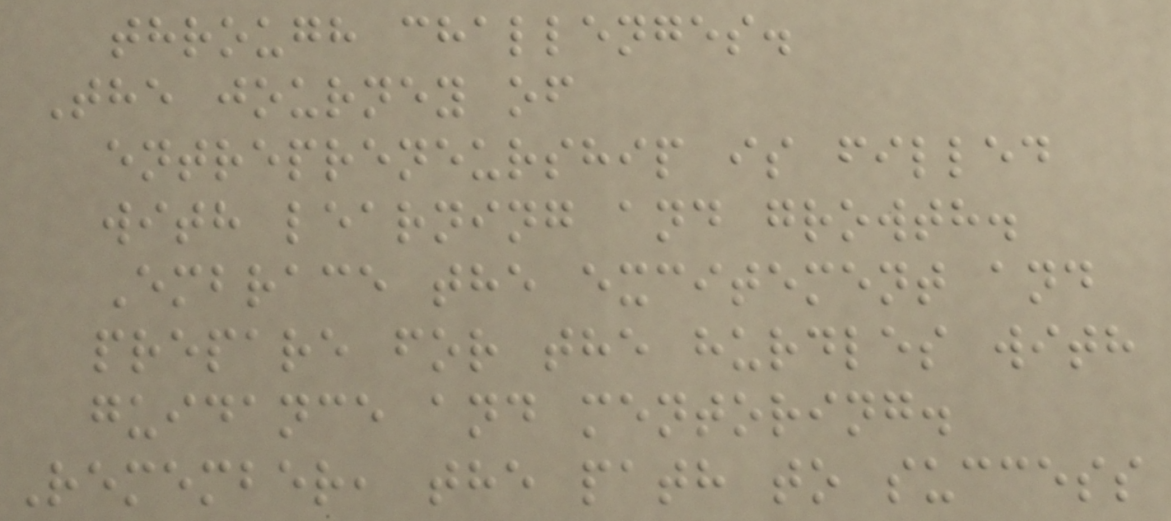through challenges.
The journey of
entrepreneurship is filled
with learning and growth.
Embrace the excitement and
prepare for the hurdles with
guidance and mentoring.
Remember, the path to success
